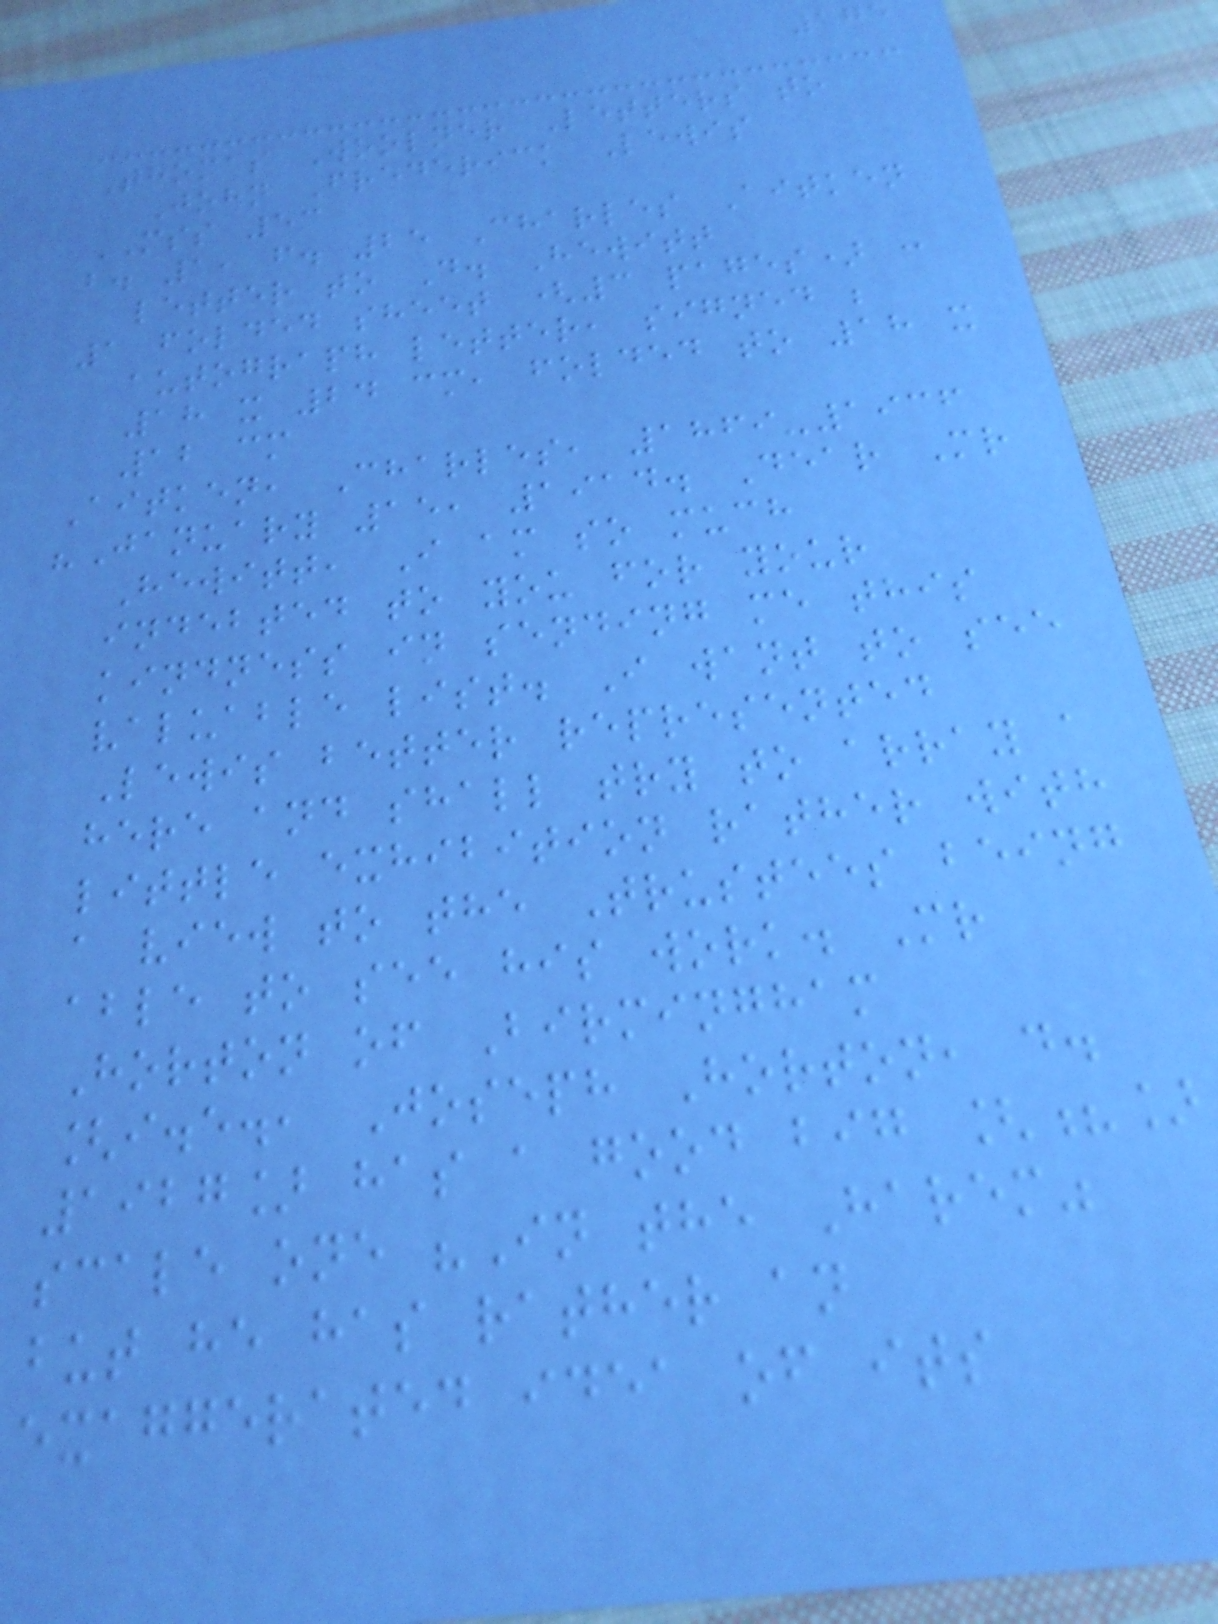175
Thomas Woolner Letters to
John Frederick Lewis
MSS 53
b. 1, f. 25 Charles Aitken
letter to D. Hewitt
1 folded sheet (3 pages) :
autograph letter, signed ;
18 x 24 cm, folded to 18 x
12 cm
Aitken, Charles, 1869-1936
"January 15, 1914. Dear Mr
Hewitt, I am so much
indebted to you for your
kindness in sending me this
valuable list. I want to see
Lewis better represented
here and shall try to array a
little exhibition rather with
a view to the Trustees being
able to see his work. Mr
Horton of Birmingham
[i.e., Joseph Horton, d.
1927] has a good big [?]
scale one "In the Harem"
but he has rather an
exaggerated idea of its
